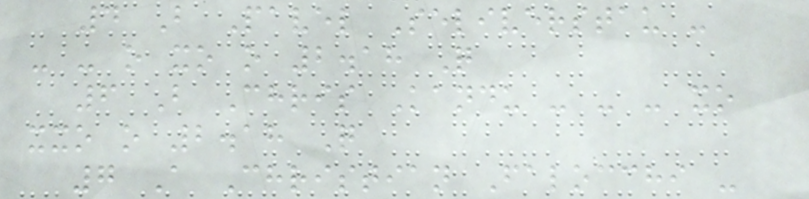4 B Pavel Seliverstau -
- - o xo o 2.18 Q
6 B Chris Kandu - - - xo
xxo o 2.18 Q
7 A Christian Falocchi -
